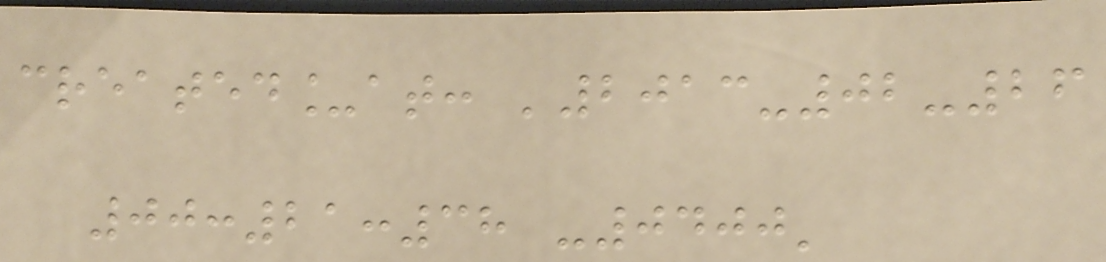created_at: '2013-02-26
00:21:38 -0400'
